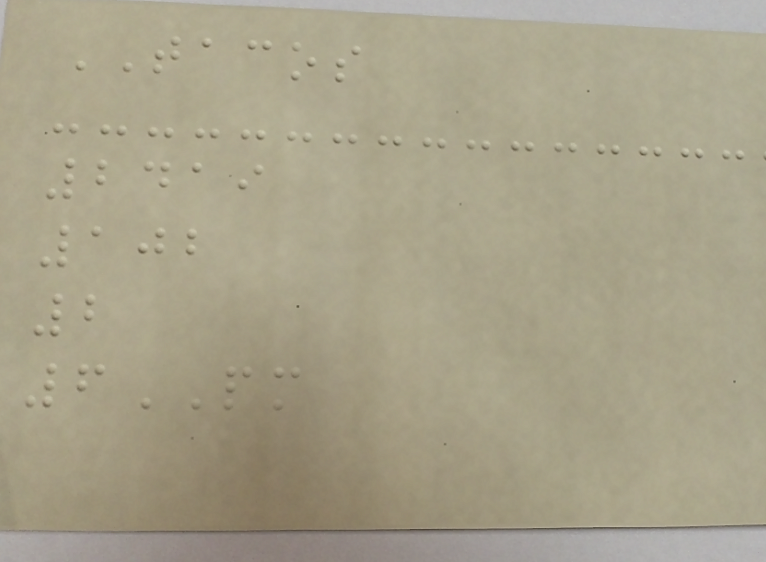TACOS
2419
102
2
6PM
